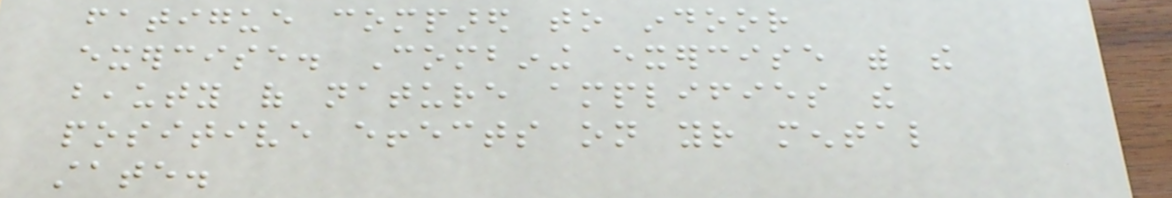fatigue compared to indoor
exercise. Combining exercise with the
beauty of nature amplifies the
positive effects on your mental
state.
